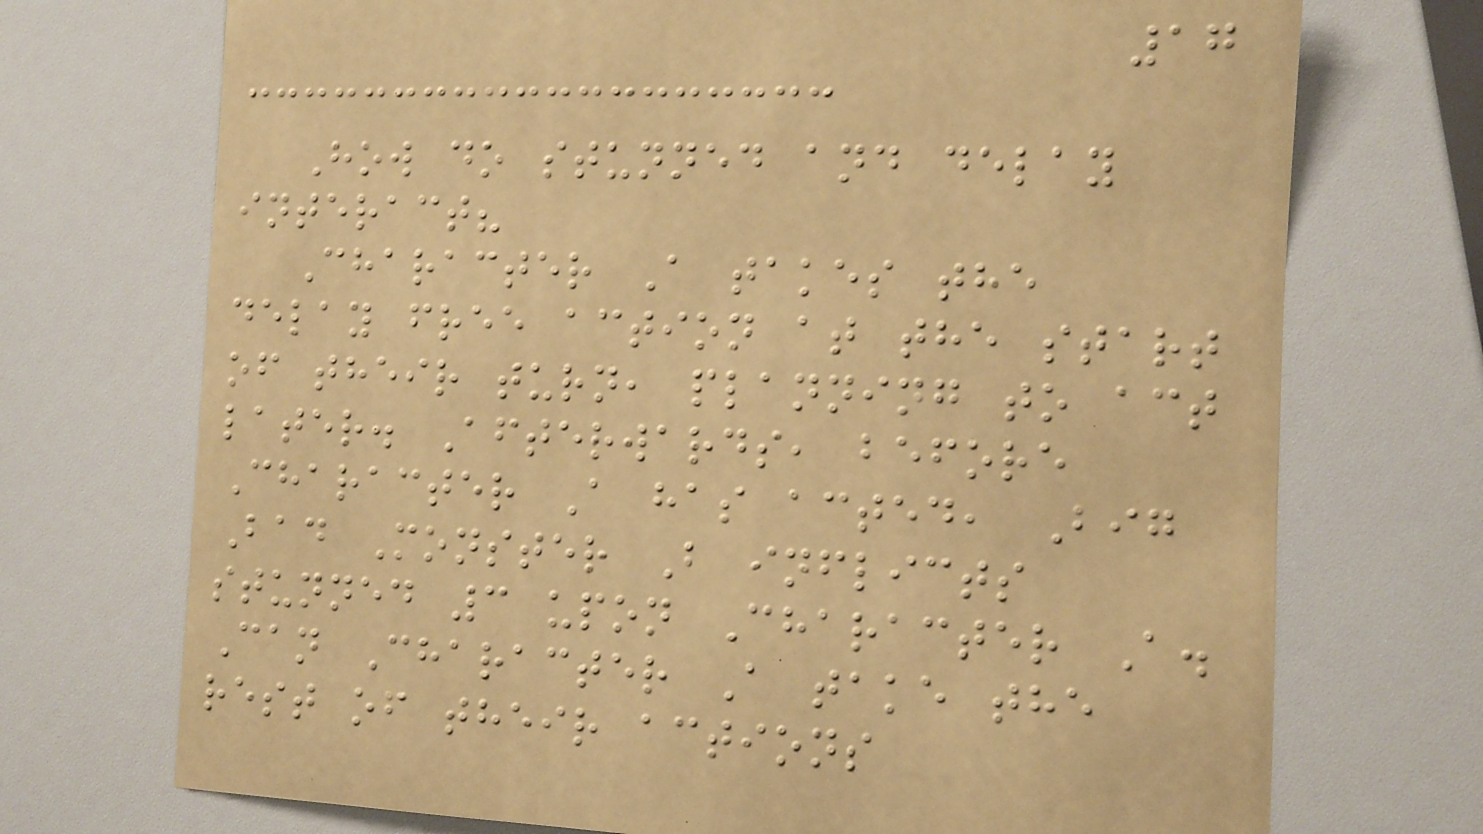17
How do stunned and delay
interact?
Character A takes the
delay free action at the start
of their turn, planning to act
later. Afterwards, before
Character A has acted, Big
Bad Monster B inflicts
stunned 3 upon Character A.
Can Character A take the
rest of their actions
